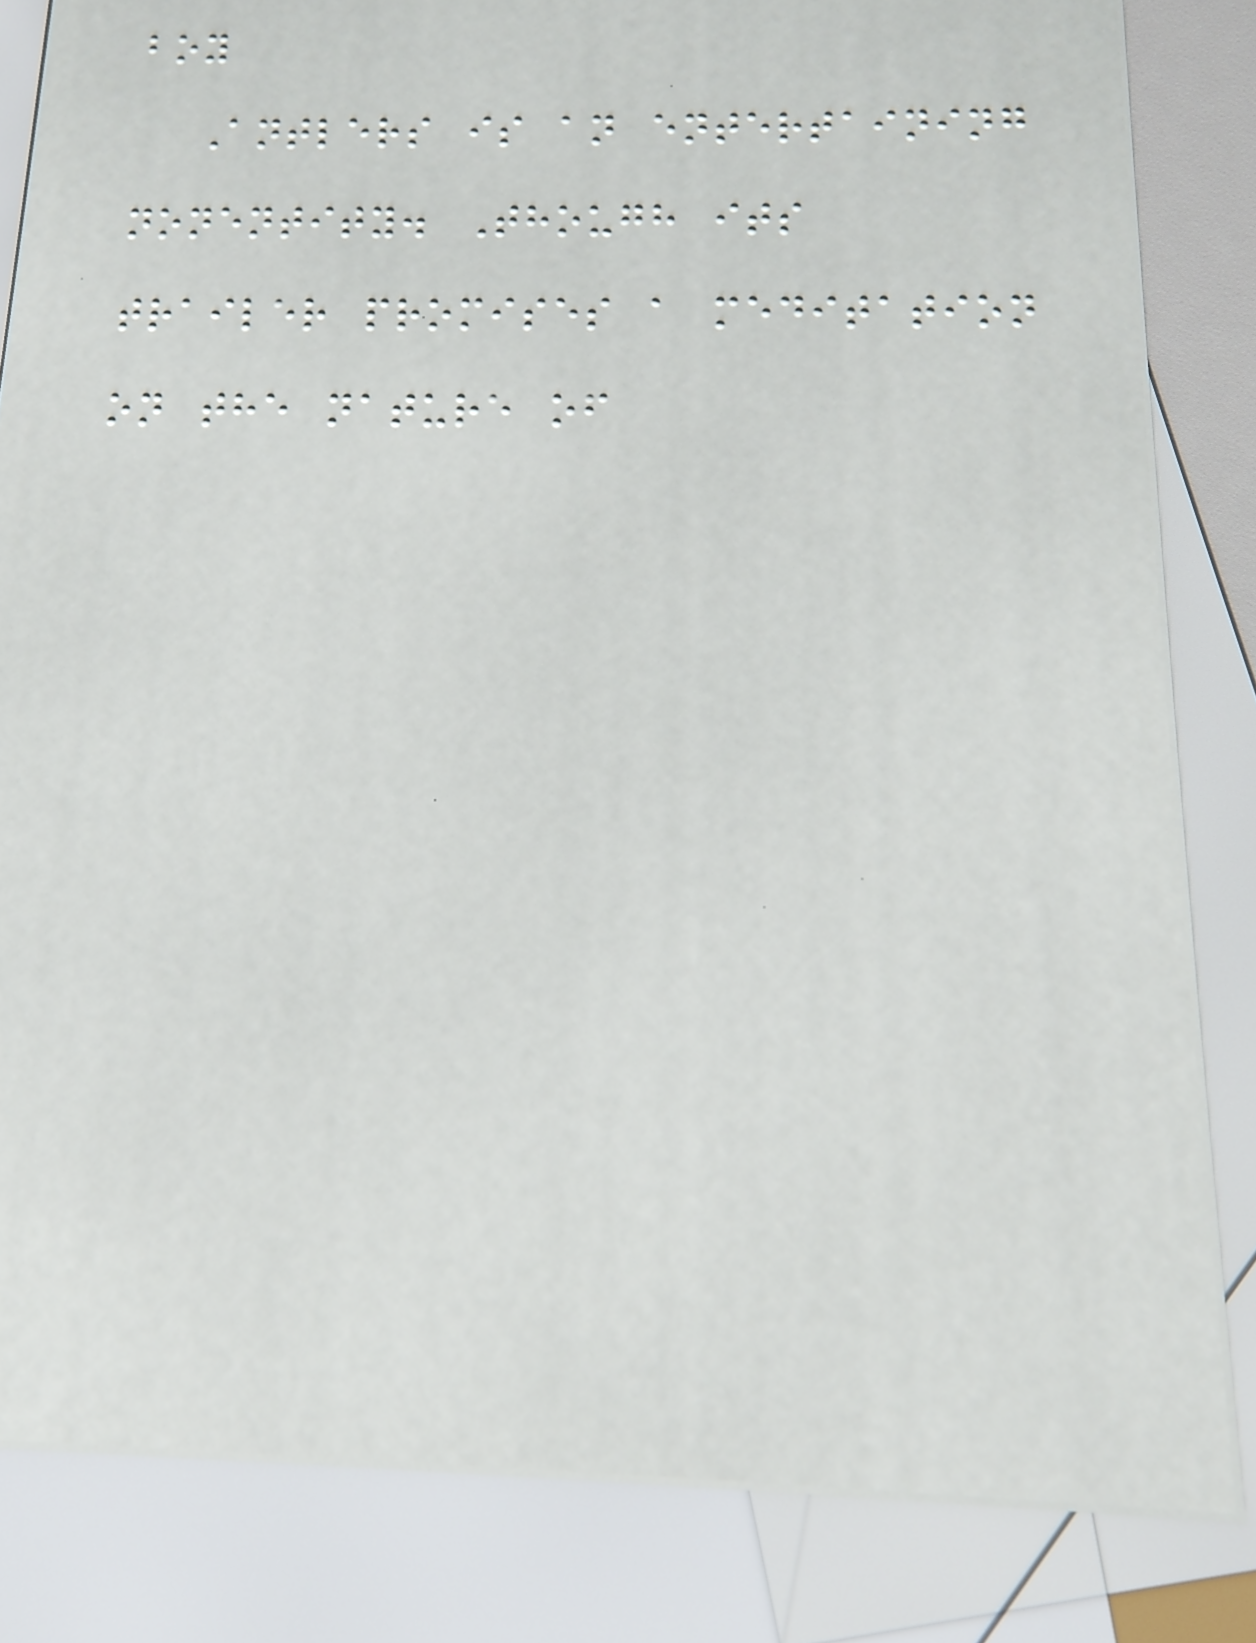boy
Antlers is an entertaining
nonentity. Though its
trailer promises a meditation
on the nature of
